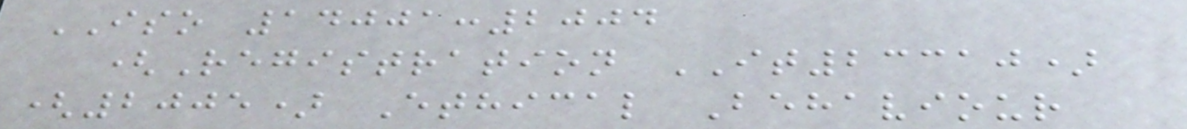ISO 14001:2004
(Registration IT23310)
(2005) Ethical Behaviour
